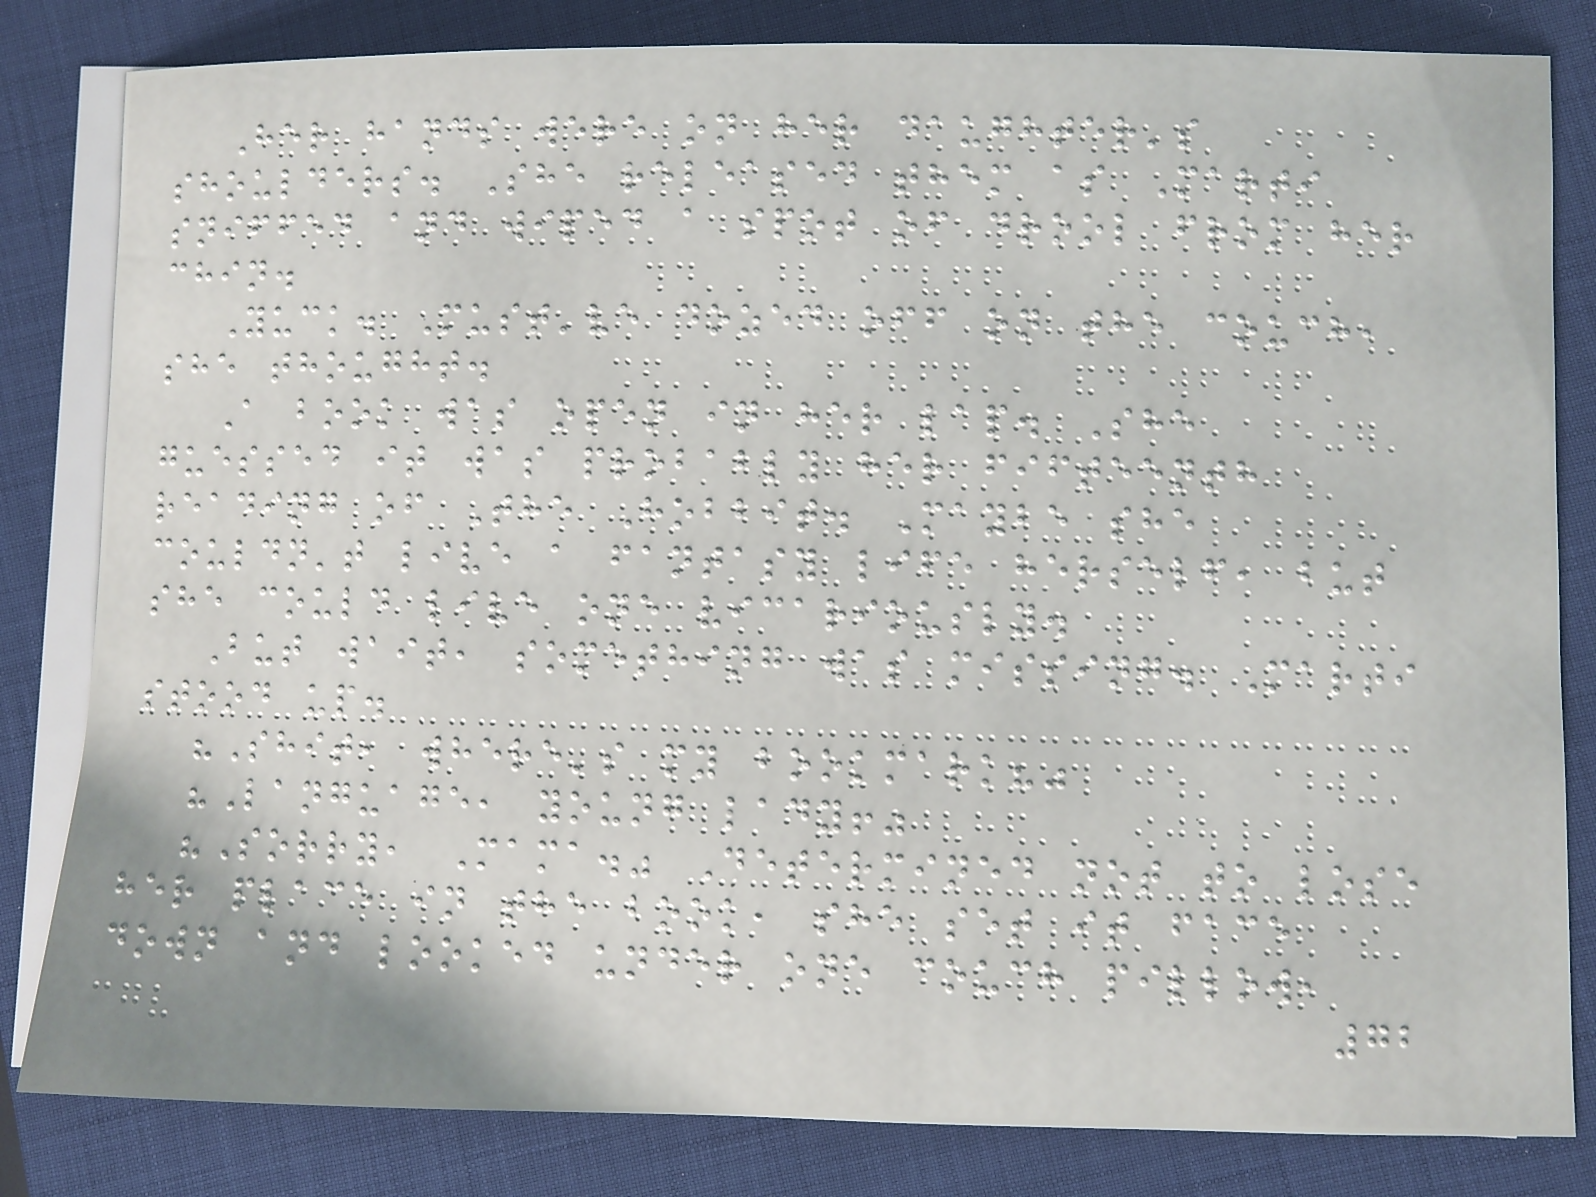Her hands were on her daughter's
shoulders. She released them as Marti
sniffed and wiped a spot of drool from her
chin.
Yuck. Must've dozed off on the couch,
she thought.
A book was open in her lap. She
guessed it was probably her fifteenth
reading of The Hobbit. Maybe she
couldn't live a fantasy life herself, but
she could live one vicariously.
But wait, something was missing. Marti
stood up.
"Shit, where's my bookmark?"
"Language, young lady!"
"Sorry, Mama." Determined not to lose
her place in the book, she set it face
down and looked under one couch pillow,
72
